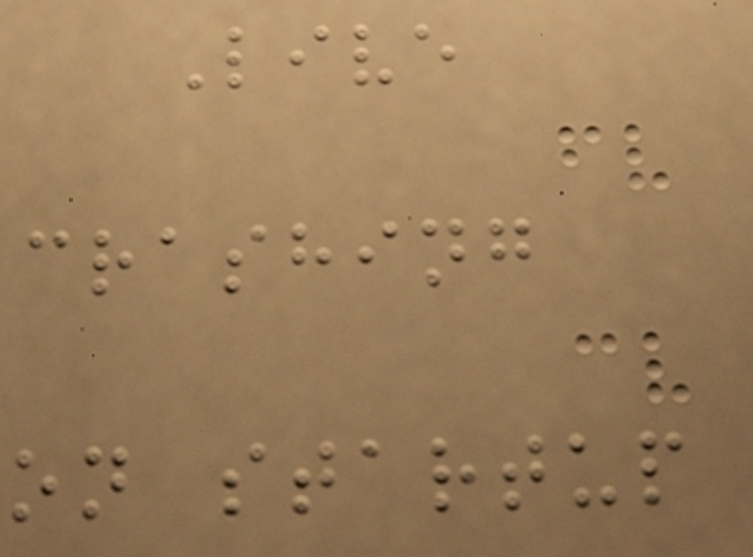Live
crashing
on startup
